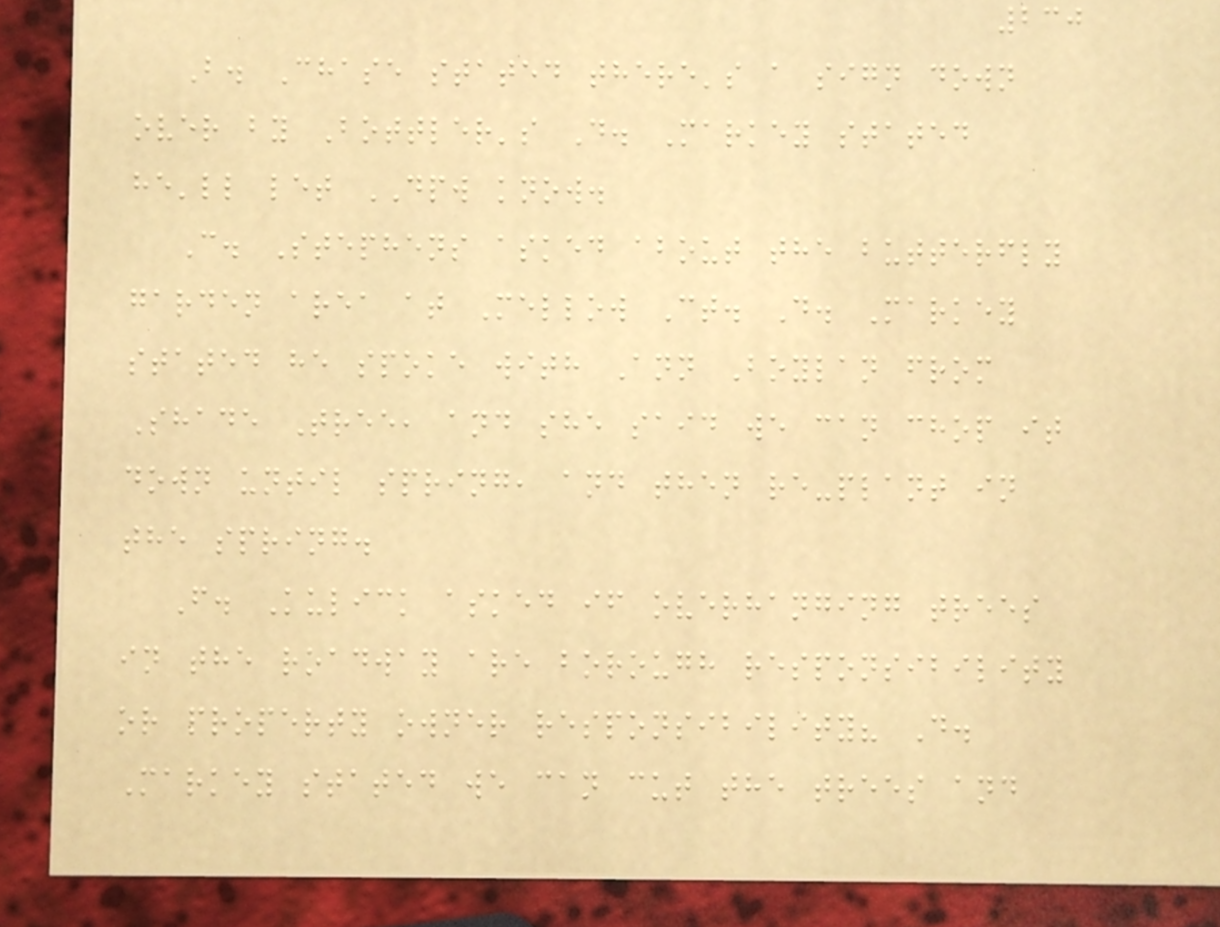230
B. Chase stated there's a sign down
over by Bottler's D. Markey stated
he'll let DPW know.
C. Stephens asked about the butterfly
garden area at Mellow Ct. D. Markey
stated he spoke with Ann Boylan from
Shade Tree, and she said we can chop it
down until spring, and then re-plant in
the spring.
F. Kulick asked if overhanging trees
in the roadway are borough responsibility
or property owner responsibility? D.
Markey stated we can cut the trees and
